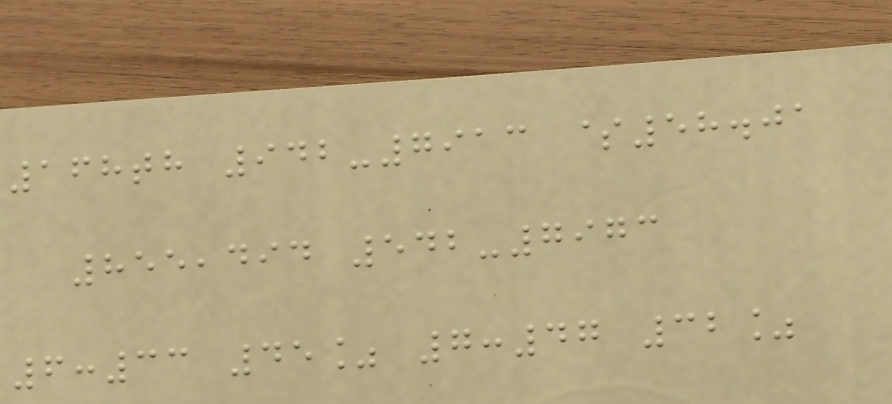168th 942-7913 $58.01
855,494 542-7973
6:33 45% 7:47 32%
